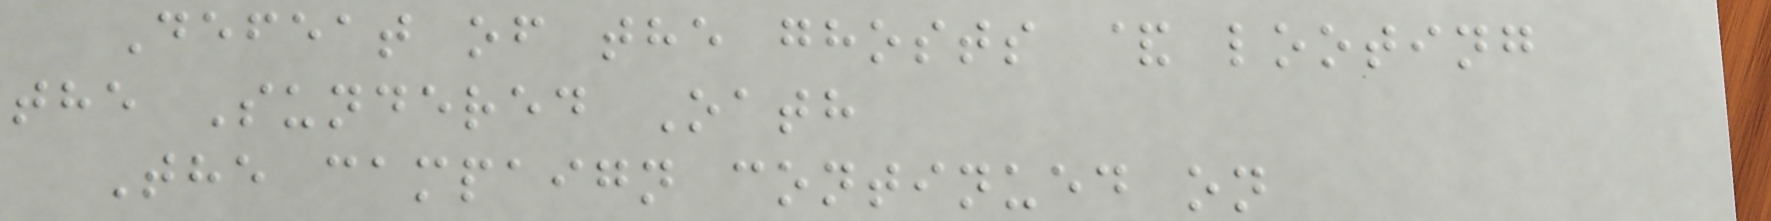Defeat of the ghosts & looting
the Sundered Oath
The campaign continued on
